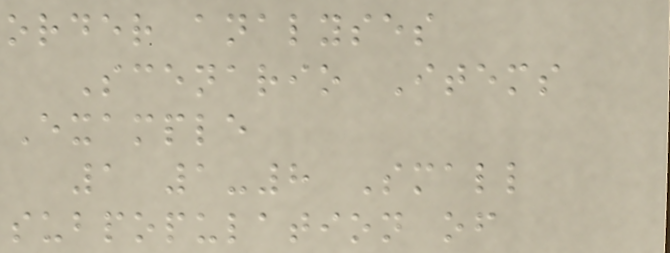order analyses
Scenario Items
Example
1 1-8 Small
subpopulation of
